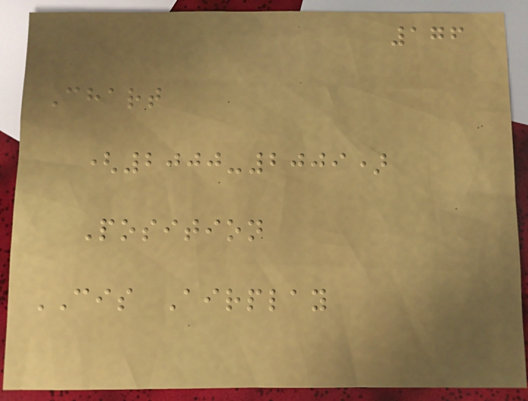176
Chart
(2000-2009)
Position
CIS Airplay
